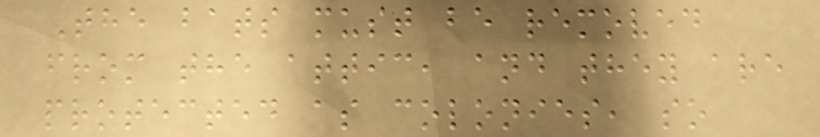The bats must be removed
from the attic, and they are
protected as colonies, so
